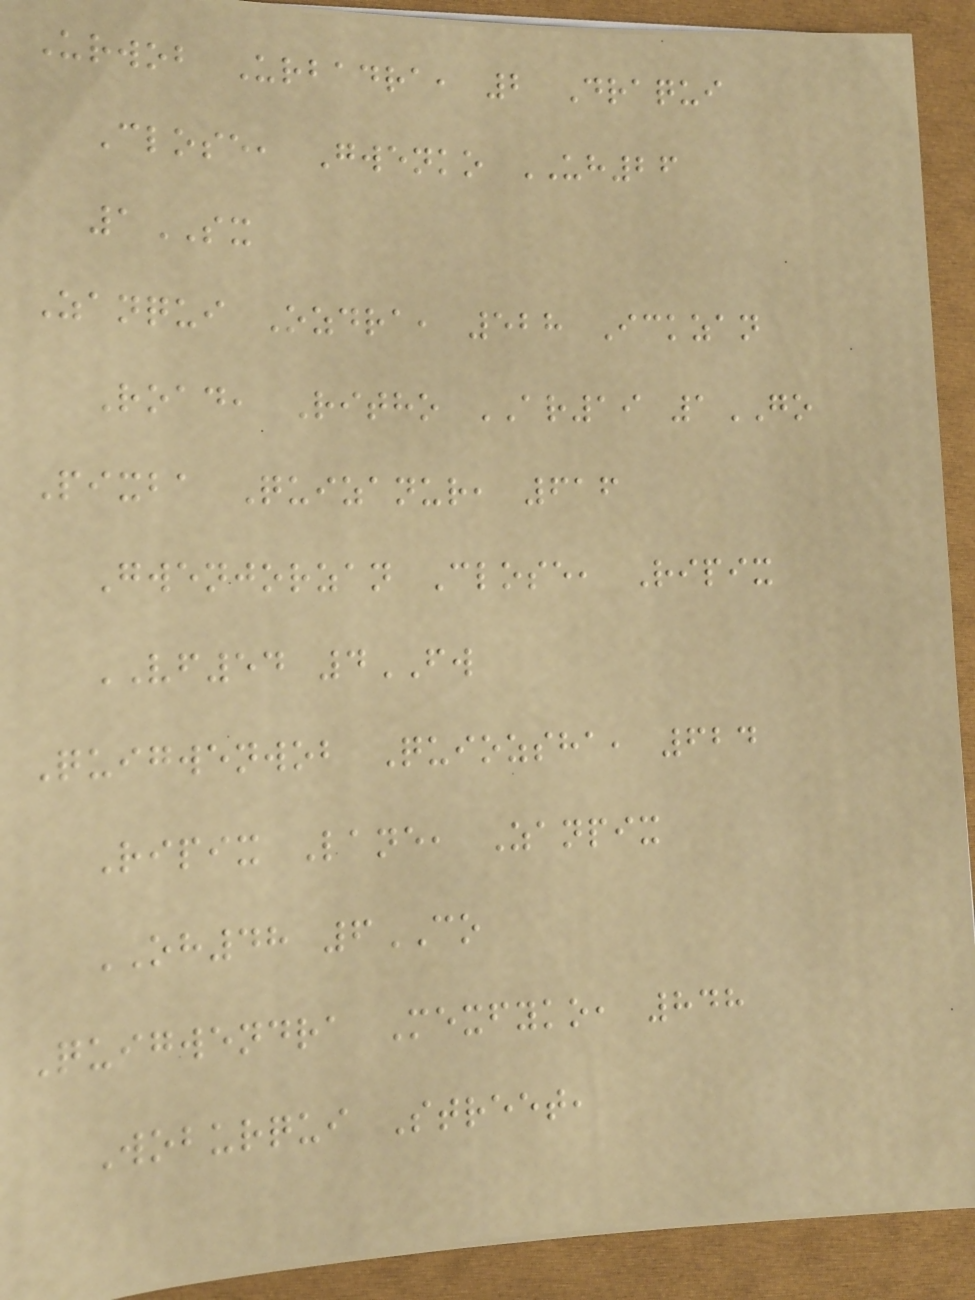Urwob Urbadra, 2 Draqui
Close, Gwenko UH26
1SX
Zanqui Ozdra, 528 Ickzan
Road, Ritho AR19 1GO
Pixba Quizanur, 616
Gwenjorzan Close, Ripix
VF54 4FW
Quigwenwob Quiozsha, 624
Ripix Lane, Zanpix
OH48 6CO
Quigwendra Mexfyko, 848
Woburqui Street,
